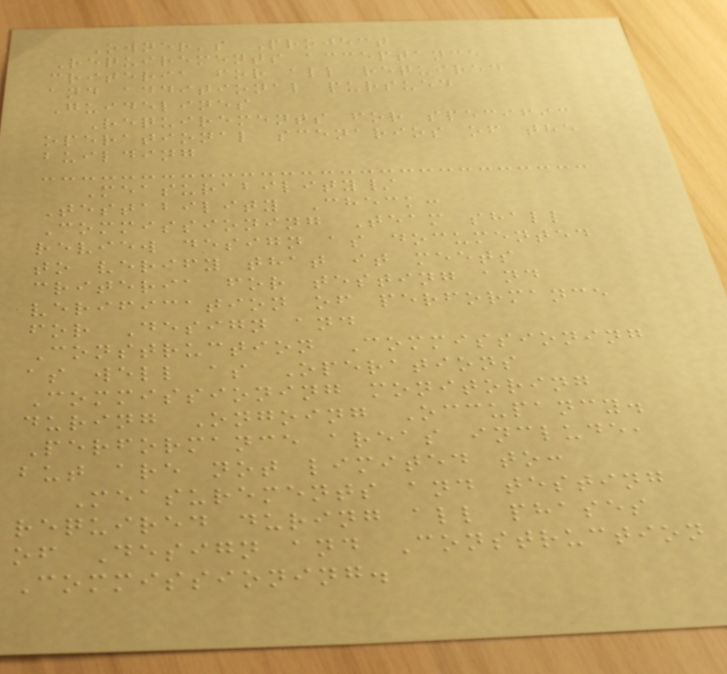Owner's Project
Requirements acceptance
criteria for all required
and additional pursued
Guidelines
Requirements for specific
operational scenarios of the
building
Measurability/
Testability Check:
Commissioning Team shall
review design as documented
to verify that it meets
criteria for testing and
verification of performance
for Design and
Construction Commissioning
as well as Operations
Commissioning monitoring
during Ongoing Occupancy.
Performance areas include,
but are not limited to:
Measurements and testing
required during all phases
of Design and Construction
Commissioning.
